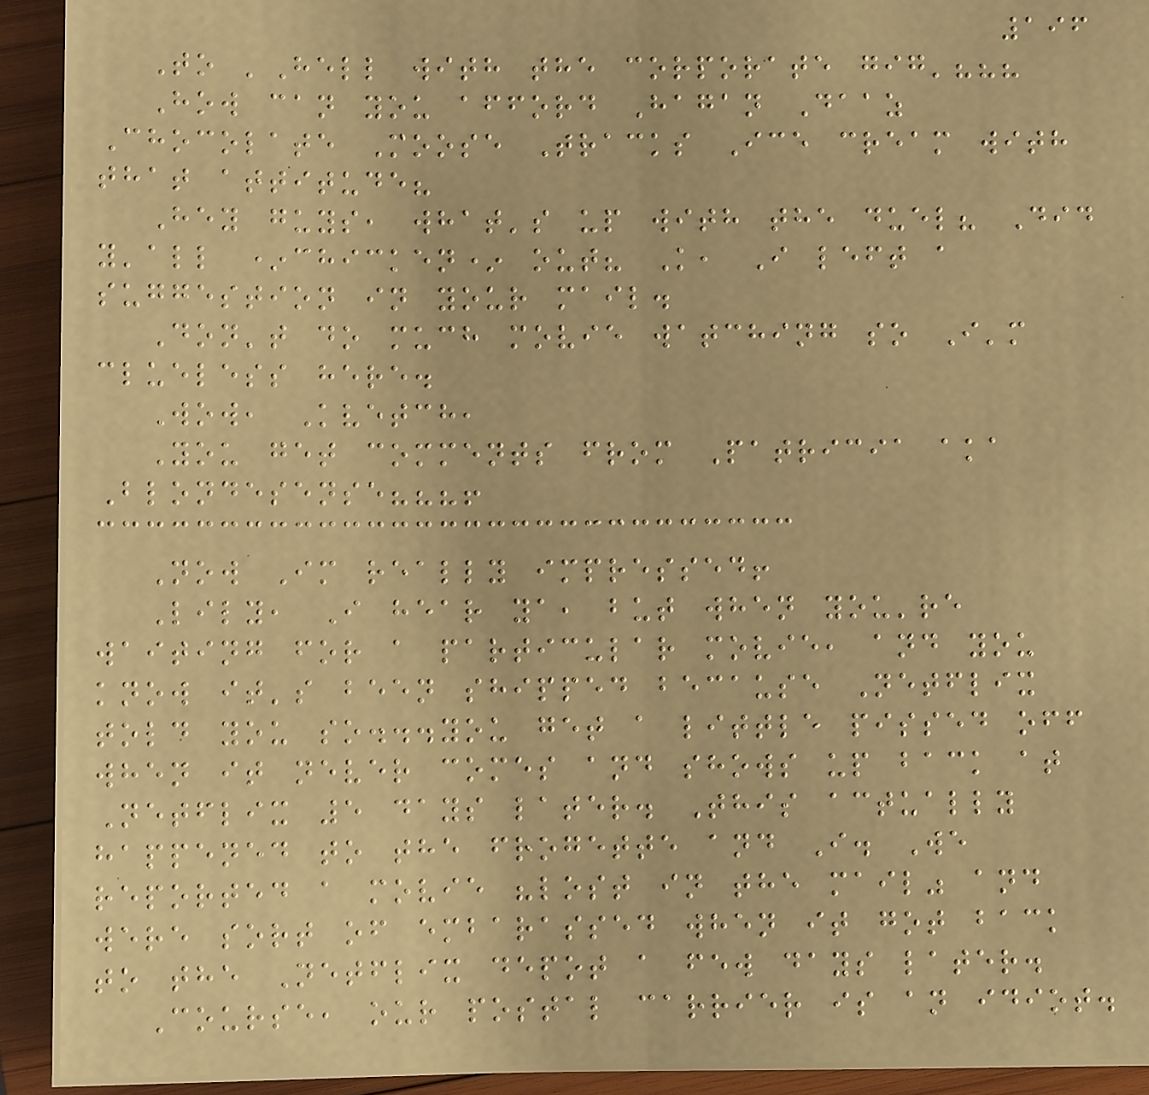196
To 'Hell with the corporate gig'???
How can you afford Hagan Daaz
Chocolate Moose Tracks Ice cream with
that attitude?
Hey guys, what's up with the duel? Did
y'all *chicken* out? K, I left a
suggestion in your mail.
Don't do much movie watching so I'm
clueless here.
Wow, Kvetch,
You get comments from Patricia aka
Blondesense???!
Now Im really impressed!
Lily, I hear ya, but when you're
waiting for a particular movie, and you
know it's been shipped because Netflix
told you so...you get a little pissed off
when it never comes and shows up back at
Netflix 5 days later. This actually
happened to the frogette and I. We
reported a movie "lost in the mail" and
were sort of embarassed when it got back
to the Netflix depot a few days later.
Course, our postal carrier is an idiot.
